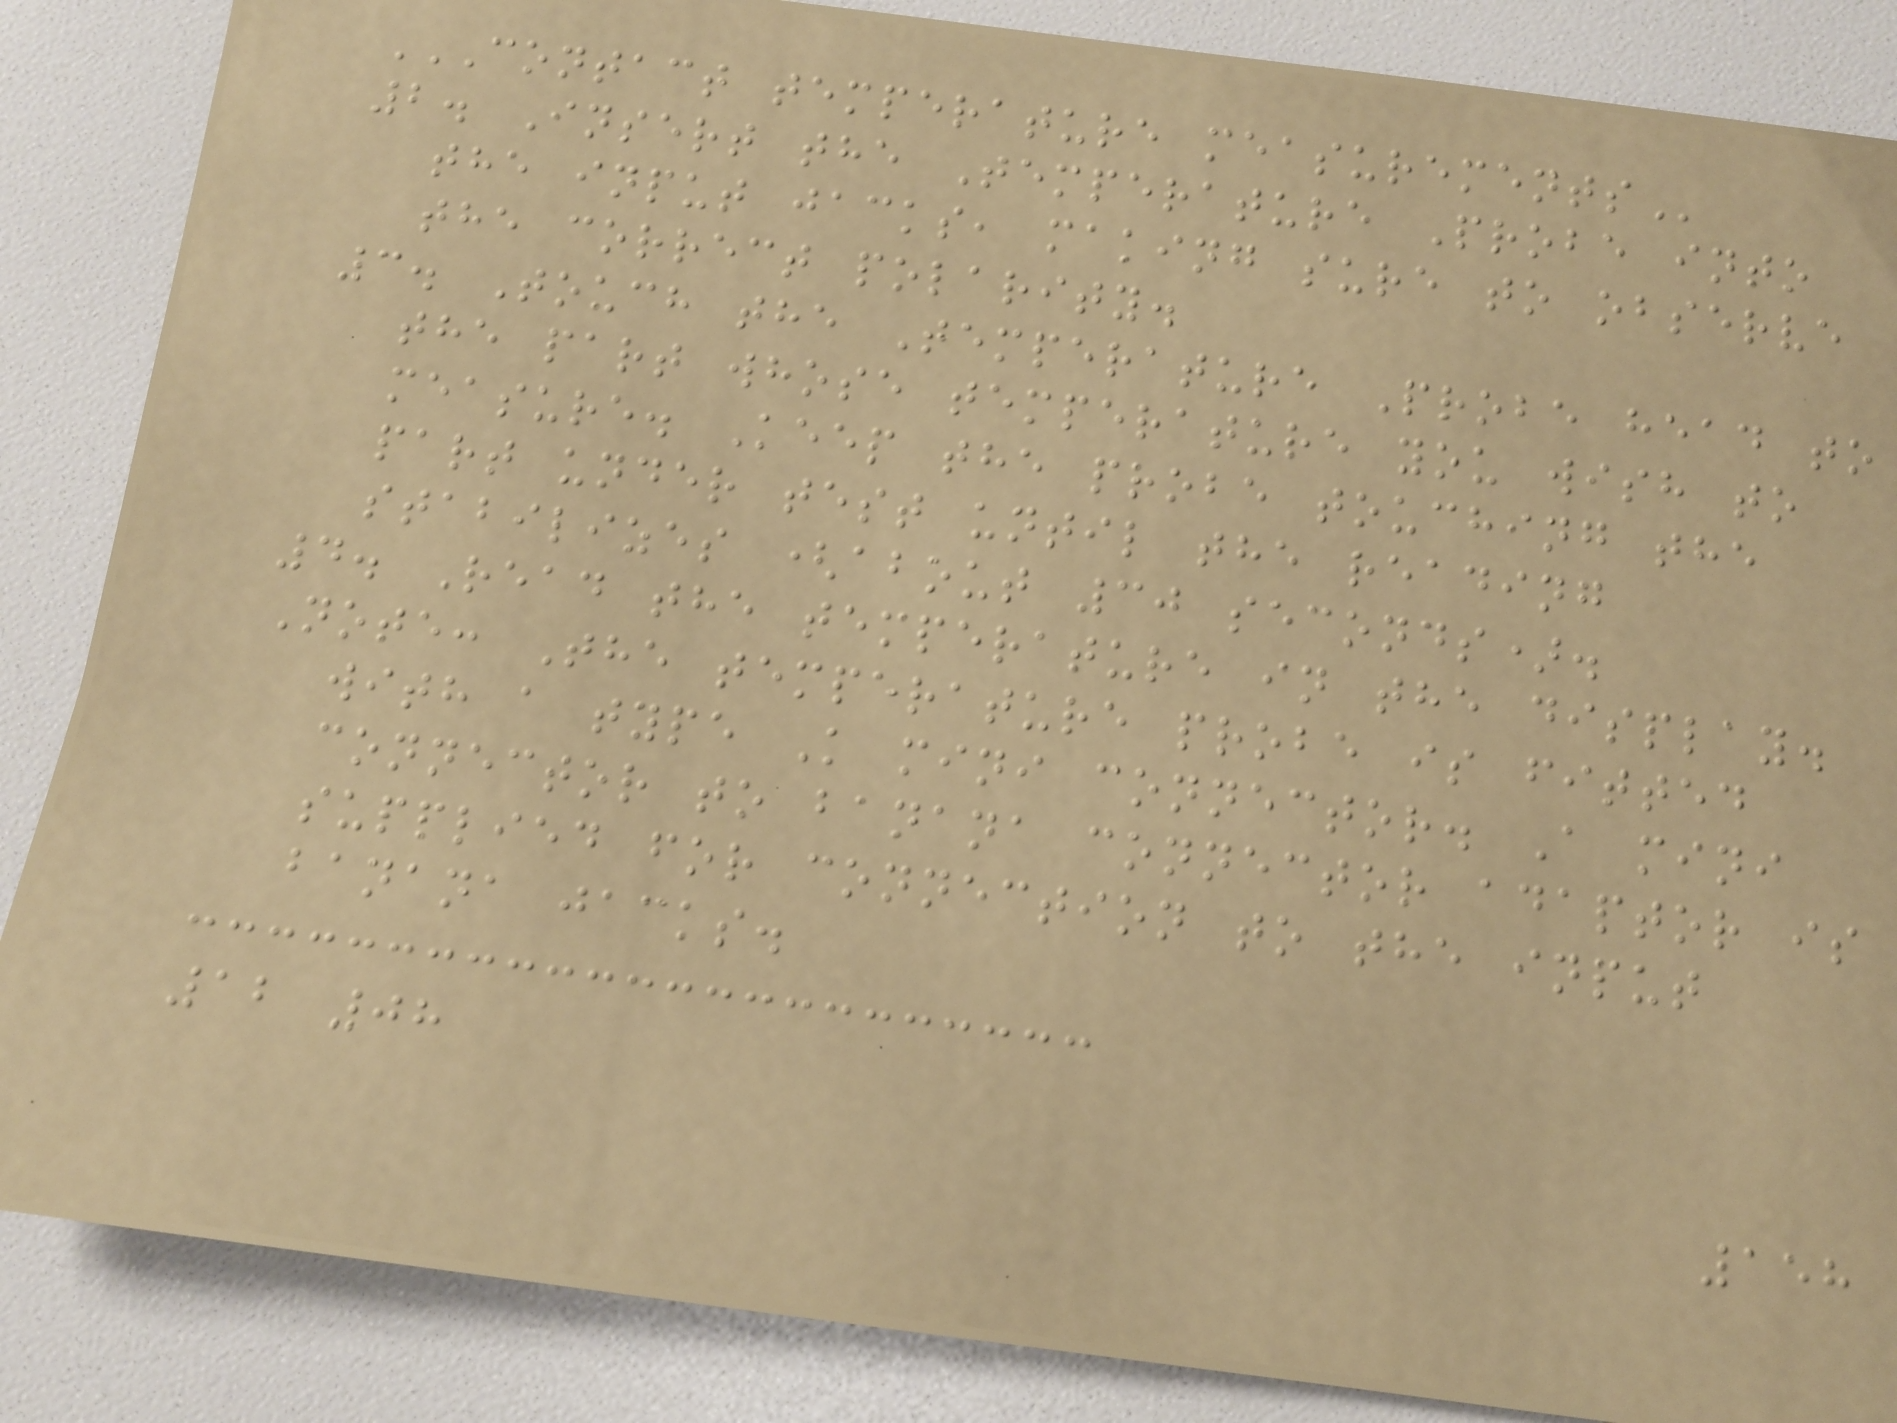CONTACT TEMPERATURE MEASUREMENTS
2. Insert the Temperature Probe into
the input jacks, making sure to observe
the correct polarity.
3. Touch the Temperature Probe head to
the part whose temperature you wish to
measure. Keep the probe touching the
part under test until the reading
stabilizes (about 30 seconds).
4. Read the temperature in the display.
Note: The temperature probe is fitted
with a type K mini connector. A mini
connector to banana connector adaptor is
supplied for connection to the input
banana jacks.
12 08
158
